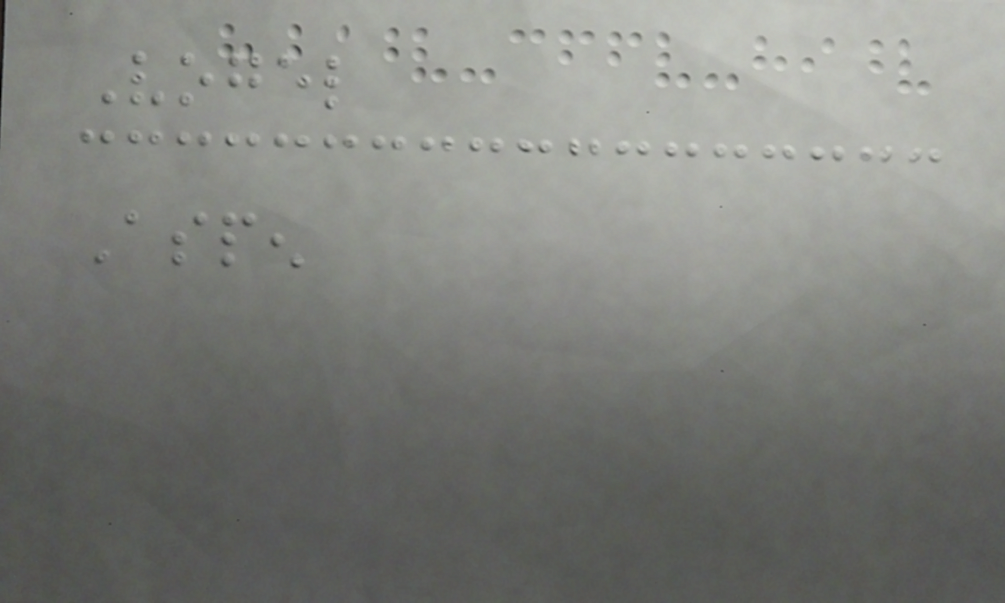Vogel
Aspen
